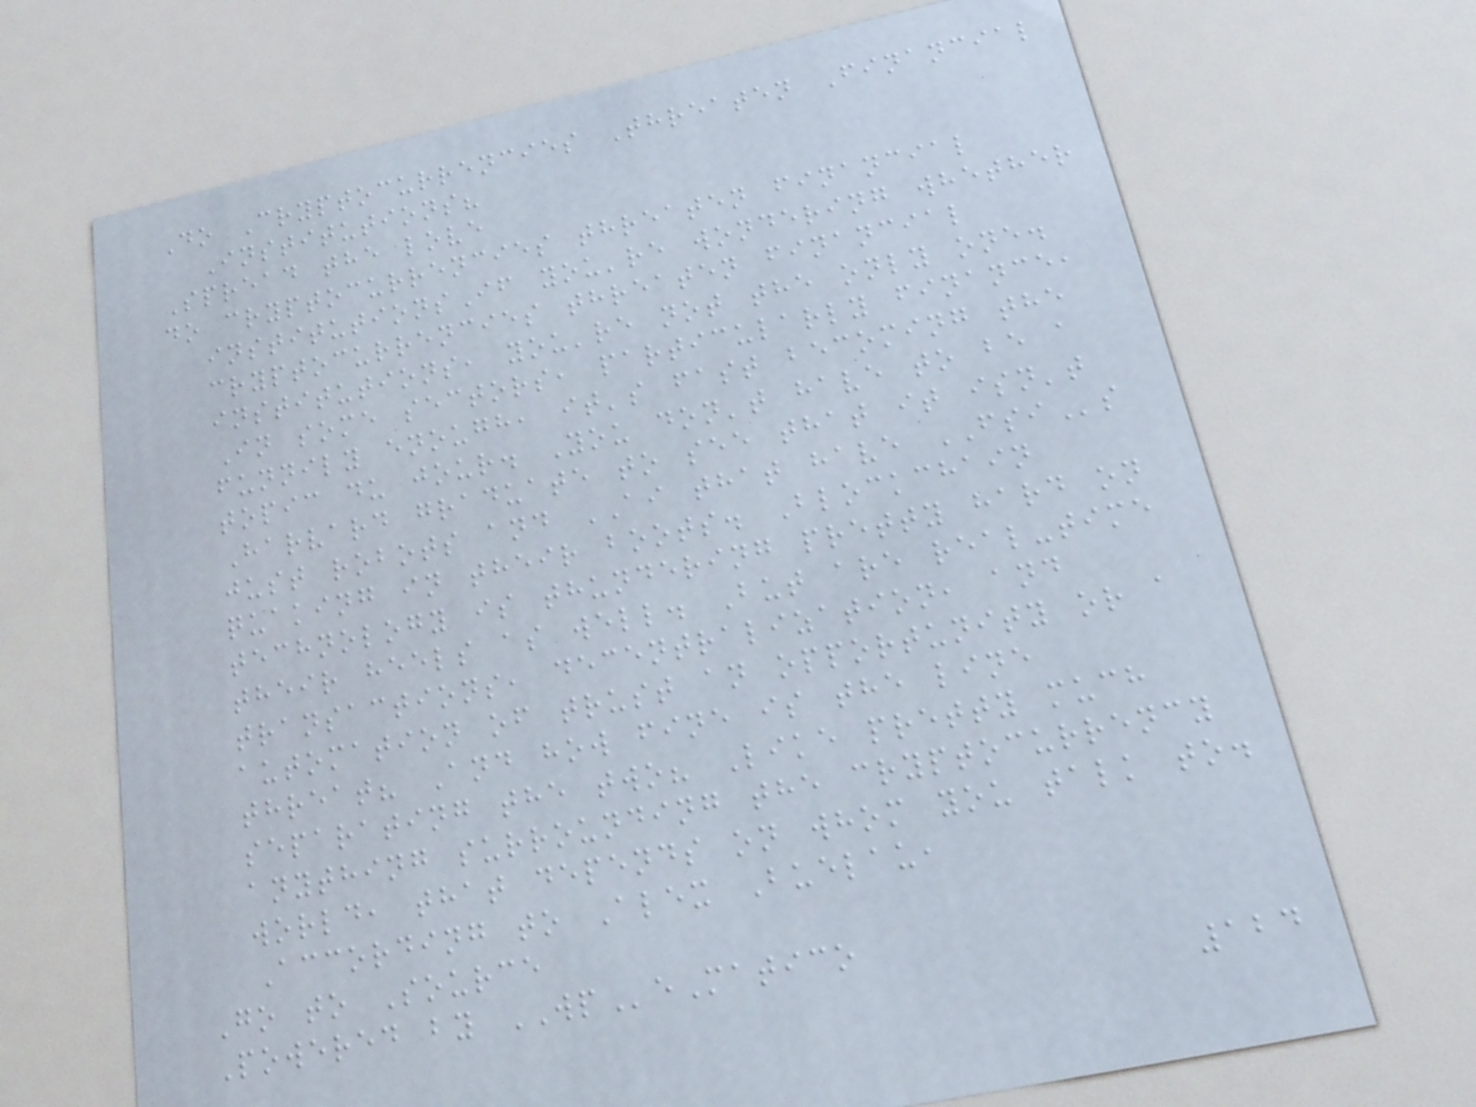Do Cryptocurrencies Threaten Financial
Institutions?
Spread the love
do cryptocurrencies threaten financial
institutionsIf you're wondering whether
cryptocurrencies threaten financial
institutions, you're not the only one.
In some sectors, particularly finance,
funnily enough, it's fast becoming the
topic du jour. You don't have to be a
Harvard graduate to see that it isn't
just robots and AI that have FSIs
quaking in their boots. Blockchain
technology is thundering pretty hard on
their heels as well. But are real-time
transactions, decentralization, and
automation of trust an opportunity or a
threat? And how fine is the line
separating the two? Like pretty much
anything surrounding the cryptocurrency
world, that depends on whom you talk to.
According to Alex Buelau,
Go to Source
Powered by WPeMatico
124
